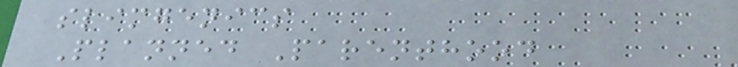slimgenics
Planned Parenthood
